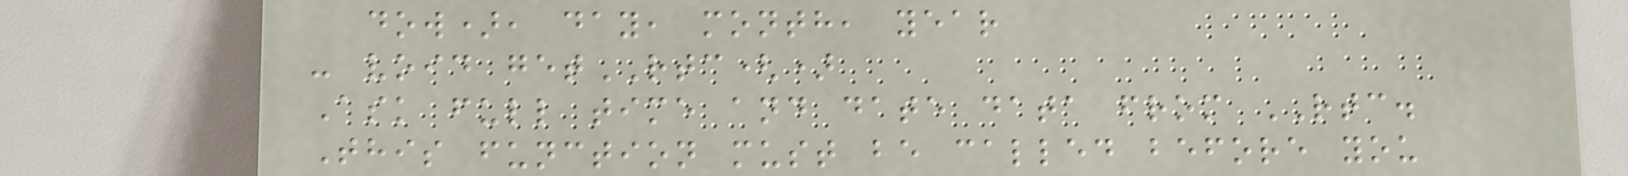dow), day, month, year
- void getRTC()
Ask full time and date data from RTC.
This function must be called before you
